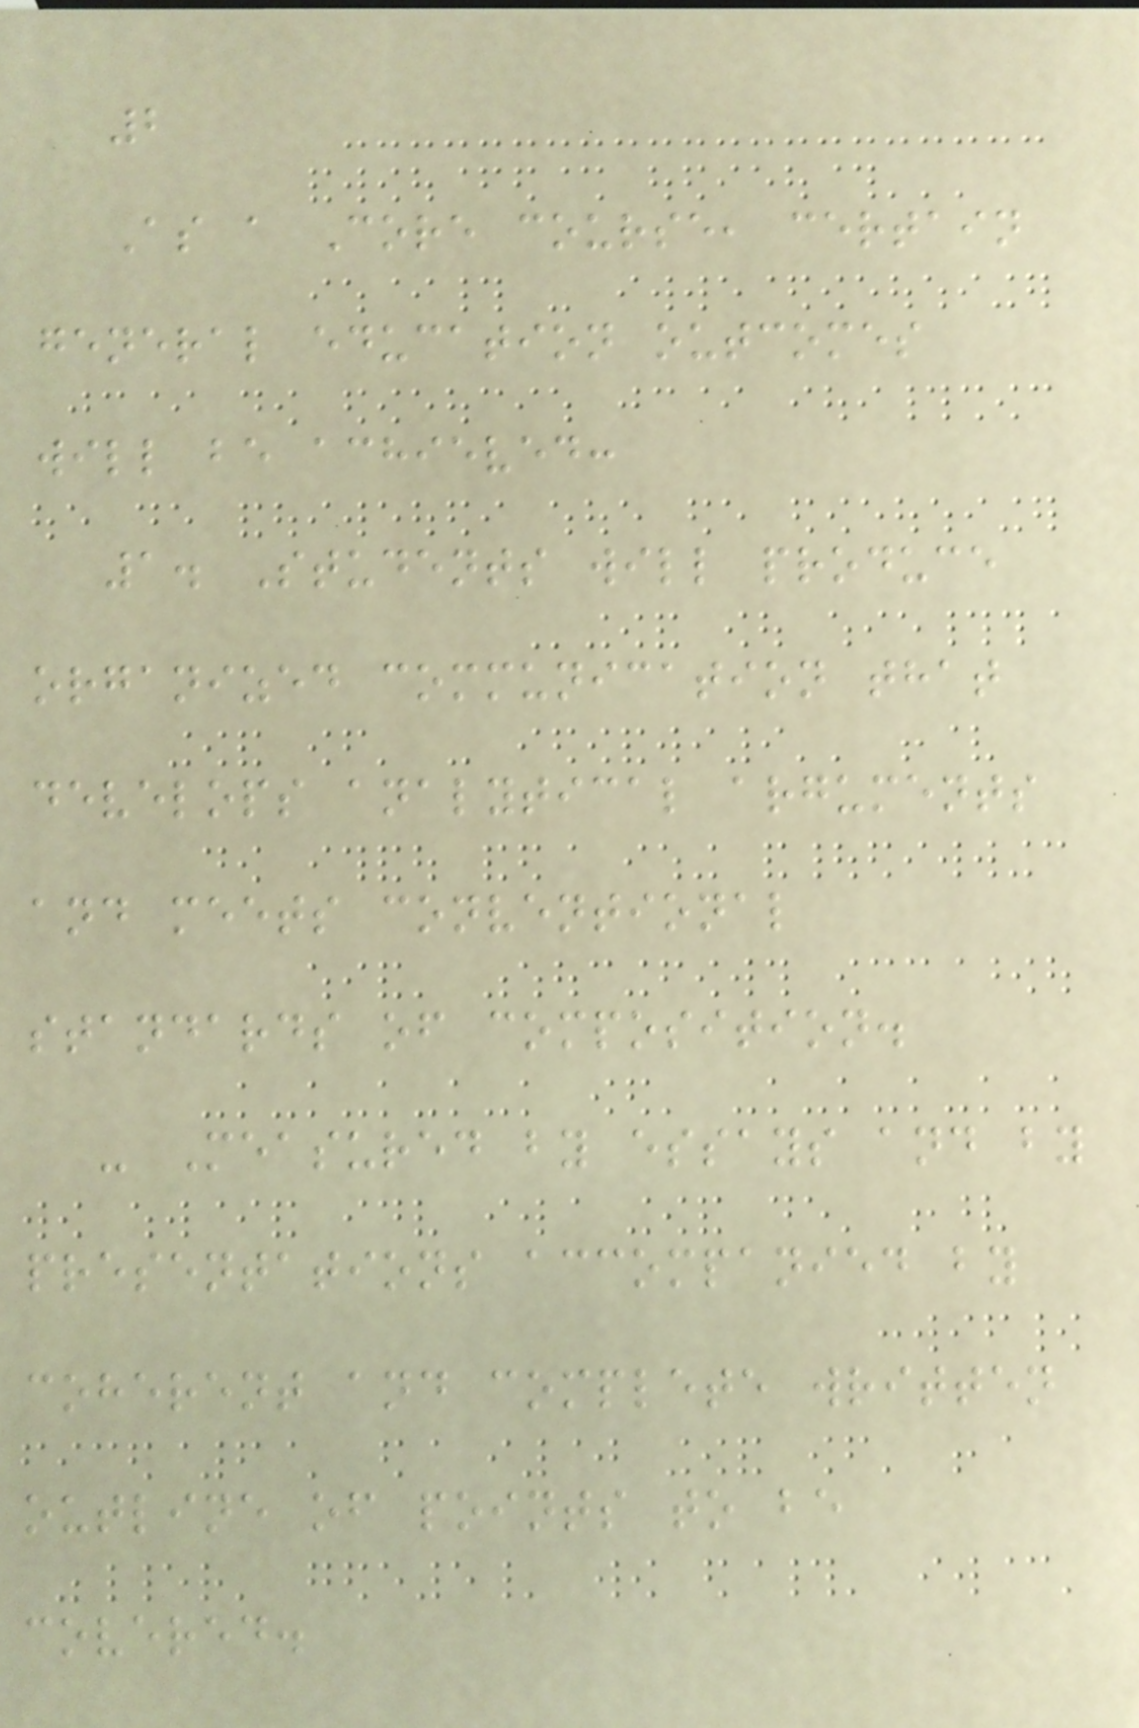2
As a Core course, certain
general education outcomes
will be achieved:
1. Students will produce
organized communication that
develops analytical arguments
and meets conventional
standards of composition.
- Measured by essays and by
presentations accompanied by
coherent and complete written
outline of points to be
covered.
